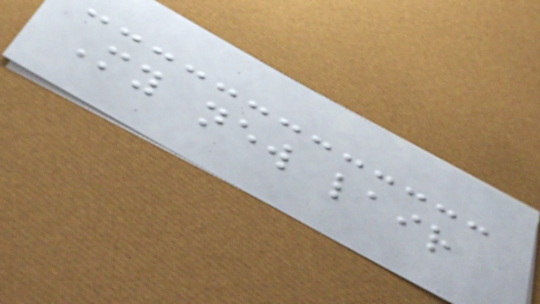My new lair
